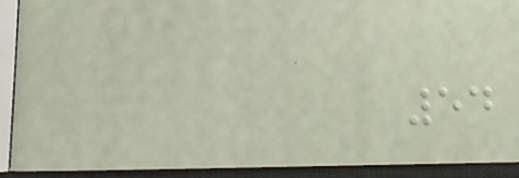54
